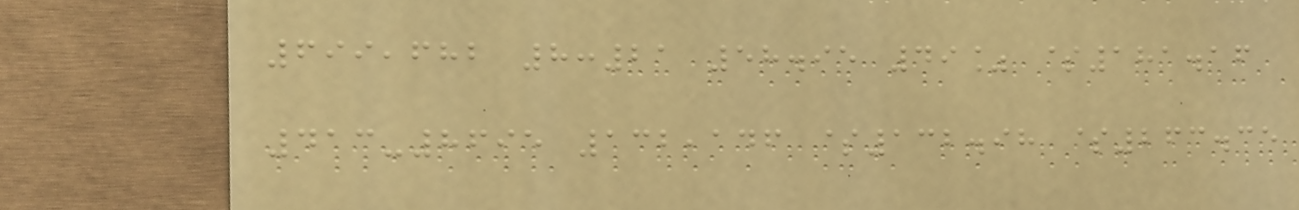699,682 8:21 58.95 49% $181.16
413-8695 132,146 $132.98 $263.35
